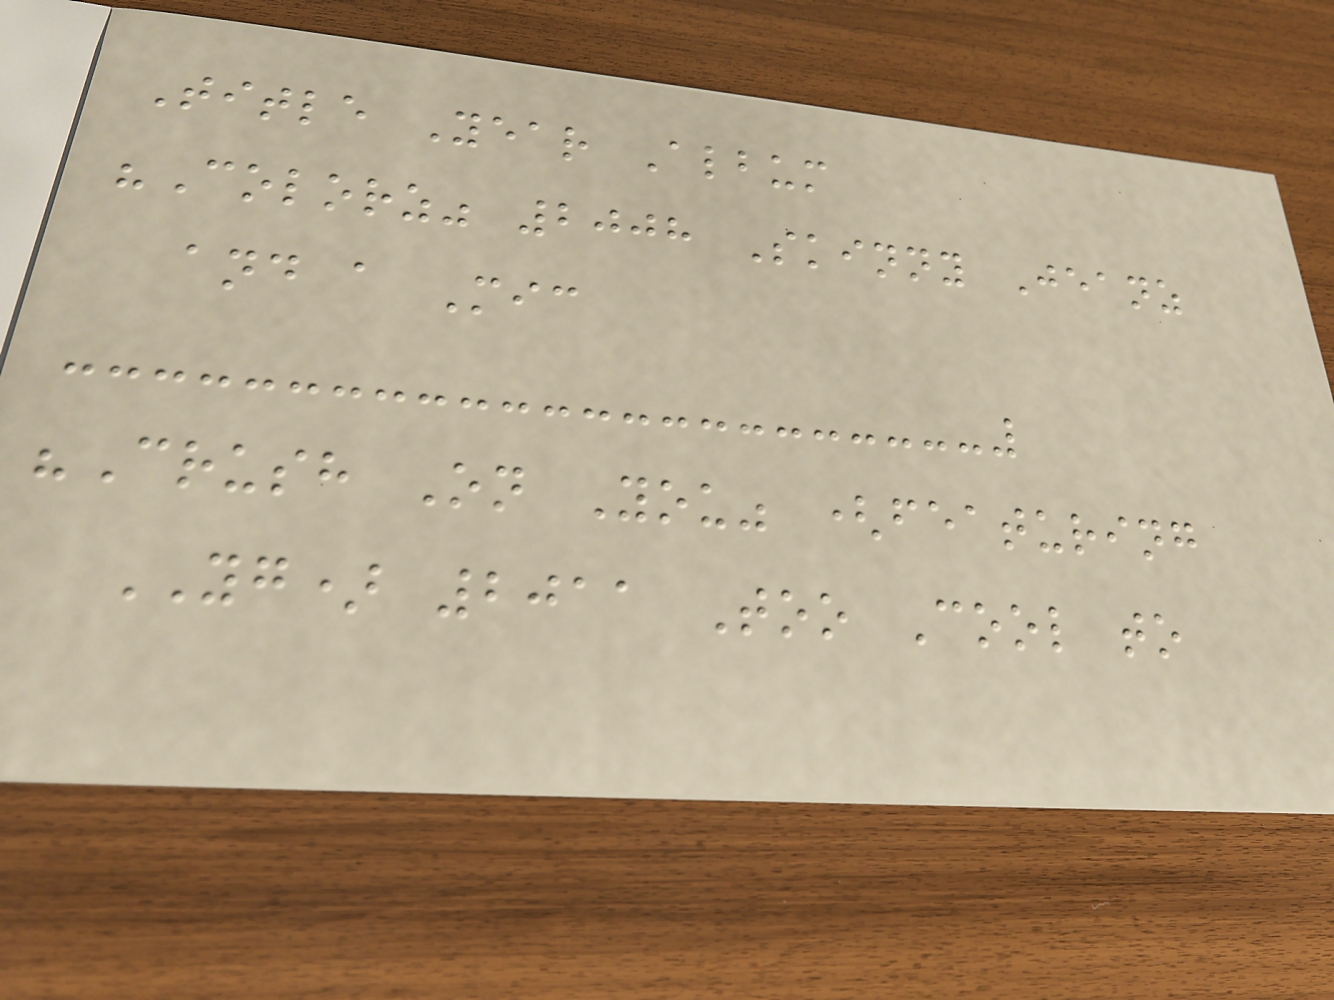Title Year Album
"Colorz" 2008 Skinny Jeanz
and a Mic
"Crush On You" (featuring
YG) 2011 Too Cool to
